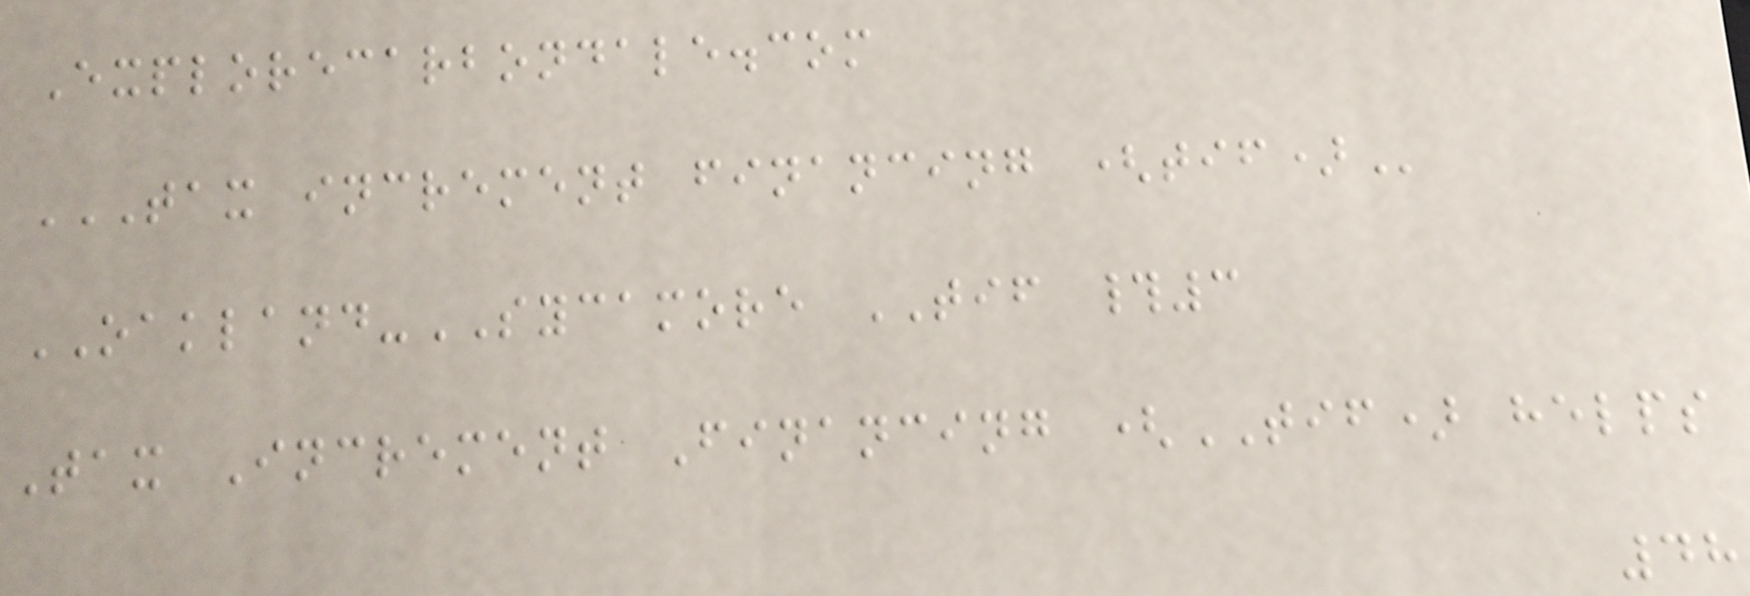Explorecarbondale.com
TAX INCREMENT FINANCING (TIF)
OAKLAND-SYCAMORE TIF #3
Tax Increment Financing (TIF) helps
48
